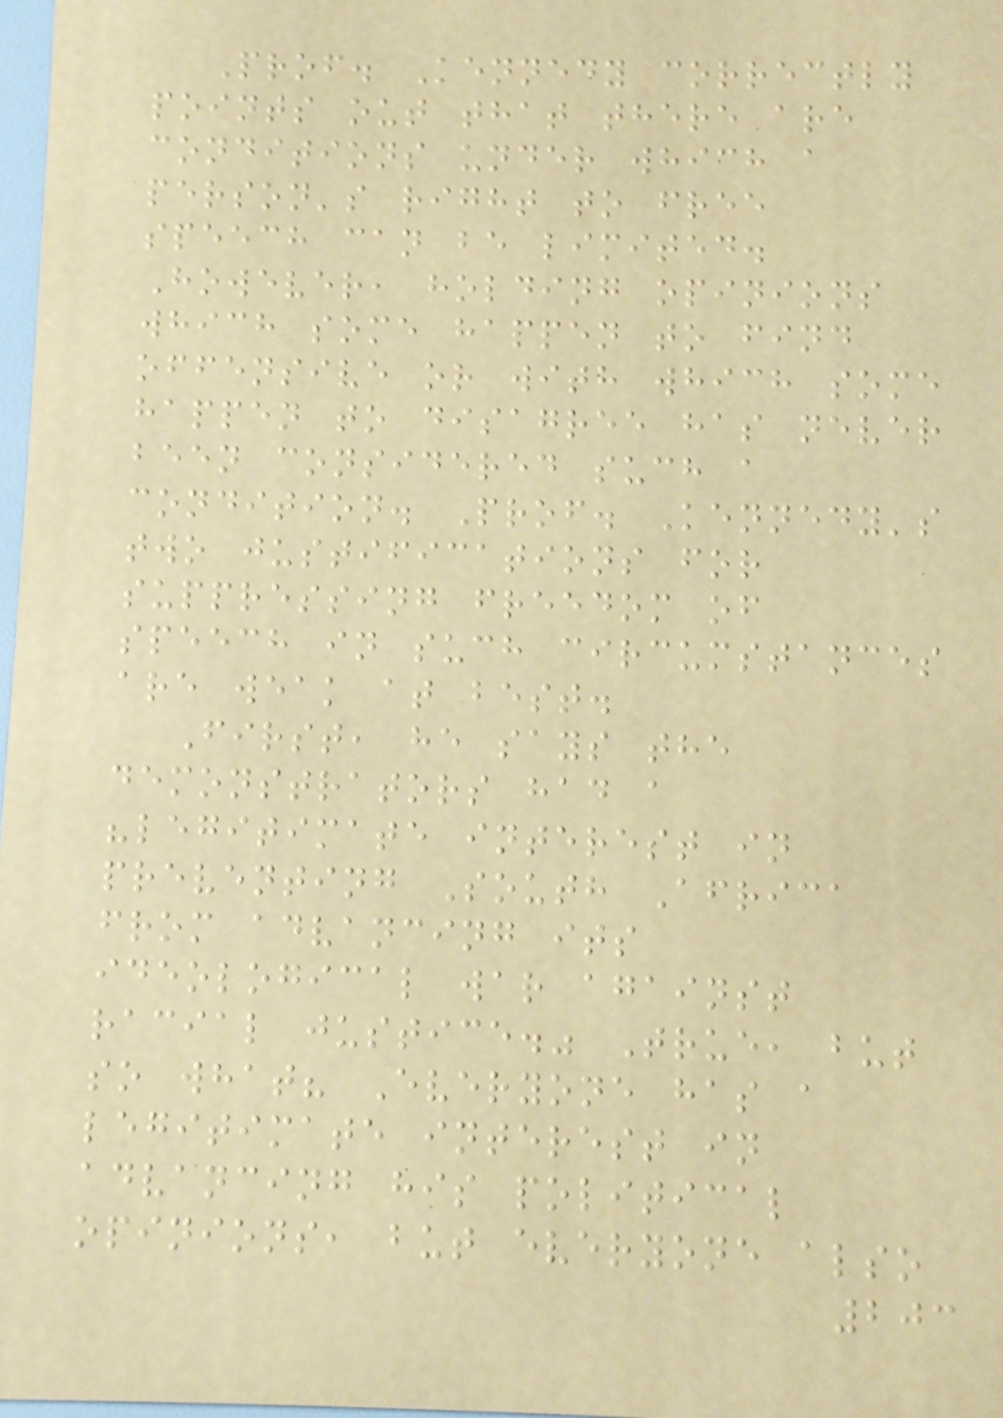Prof. Kennedy correctly
points out that there are
conditions under which a
person's right to free
speech can be limited.
However, holding opinions
which some happen to find
offensive or with which some
happen to disagree has never
been considered such a
condition. Prof. Kennedy's
two justifications for
suppressing freedom of
speech in such circumstances
are weak at best.
First, he says the
demonstrators had a
"legitimate interest in
preventing South Africa
from advancing its
ideological war against
racial justice." True, but
so what? Everyone has a
legitimate interest in
advancing his political
opinions, but everyone also
203
